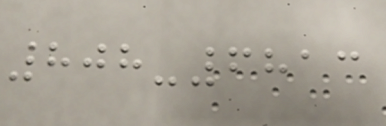808-6813
